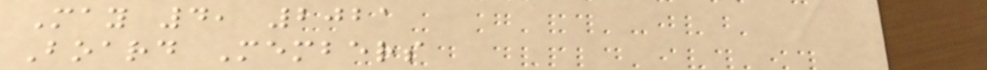May 4, 2021
Board Members
